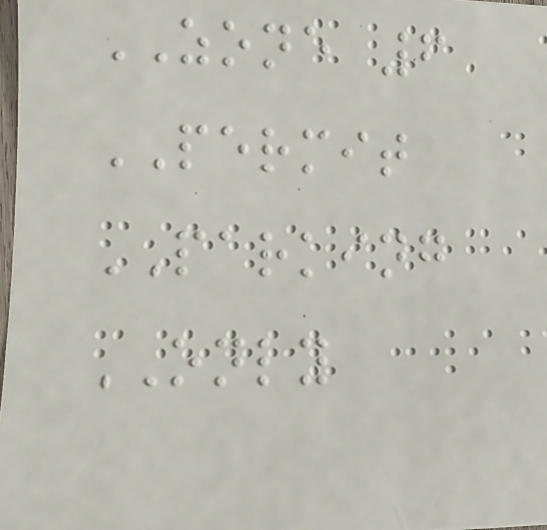ZONE 6
PERMIT
PARKING
ONLY
